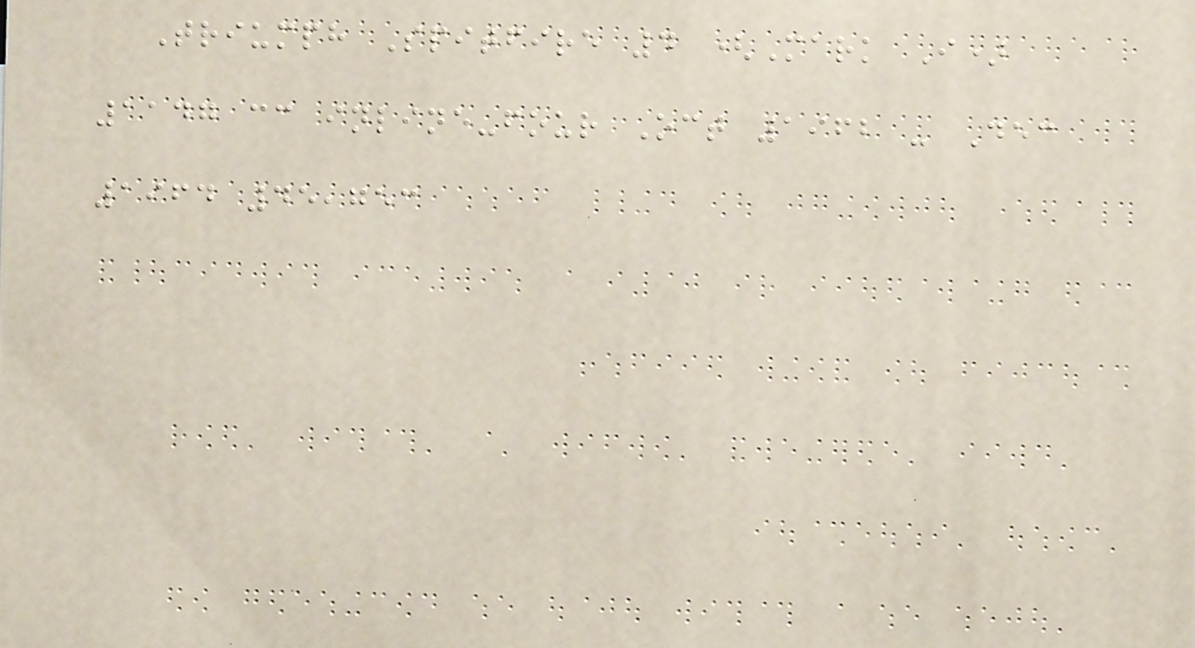Triumph Spitfire 4 (Mark I)
1147 cc inline-four Oct 1962 - Dec
1964 45,753
